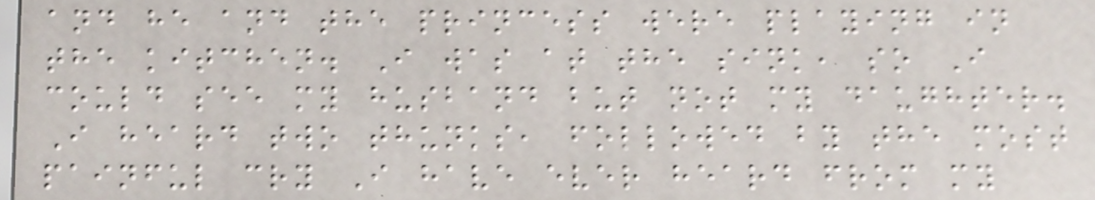and he and the princess were playing in
the kitchen. I was at the sink, so I
could see my husband but not my daughter.
I heard two thunks, followed by the most
painful cry I have ever heard from my
